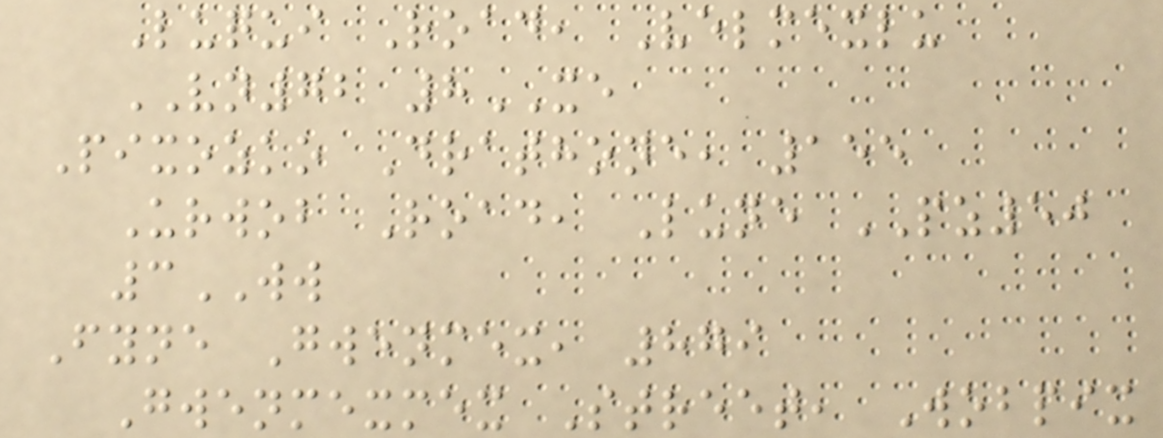Luqui Road, Velmexlu
VN72 8XE
Pixozko Drathone, 155
Urwob Road, Lune PZ50
3WW
Fyne Gwenmex, 879
Gwenmexmex Street, Wobpix
